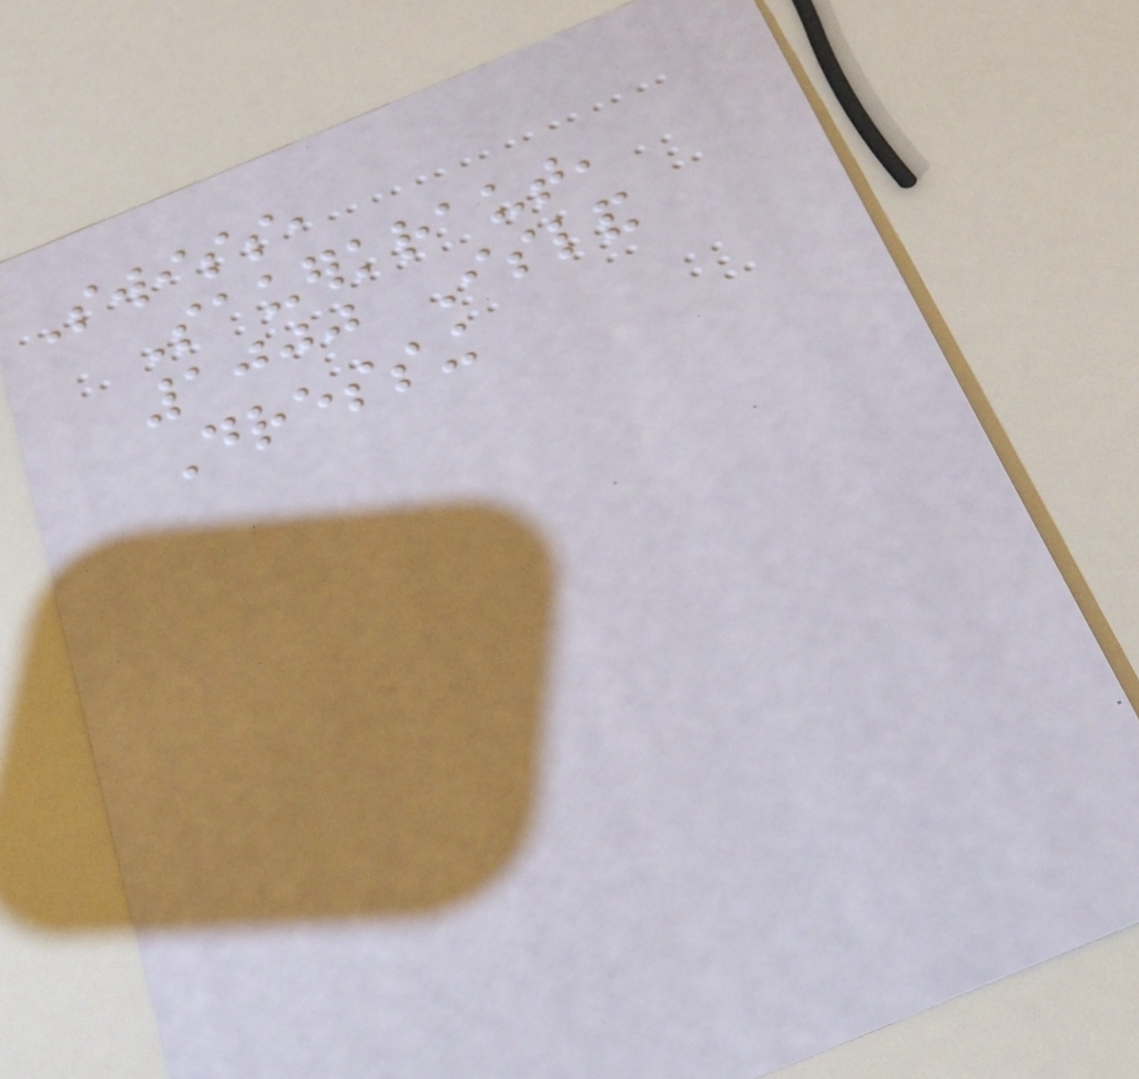Swiss,
Sauerkraut,
1000 Island
Dressing
